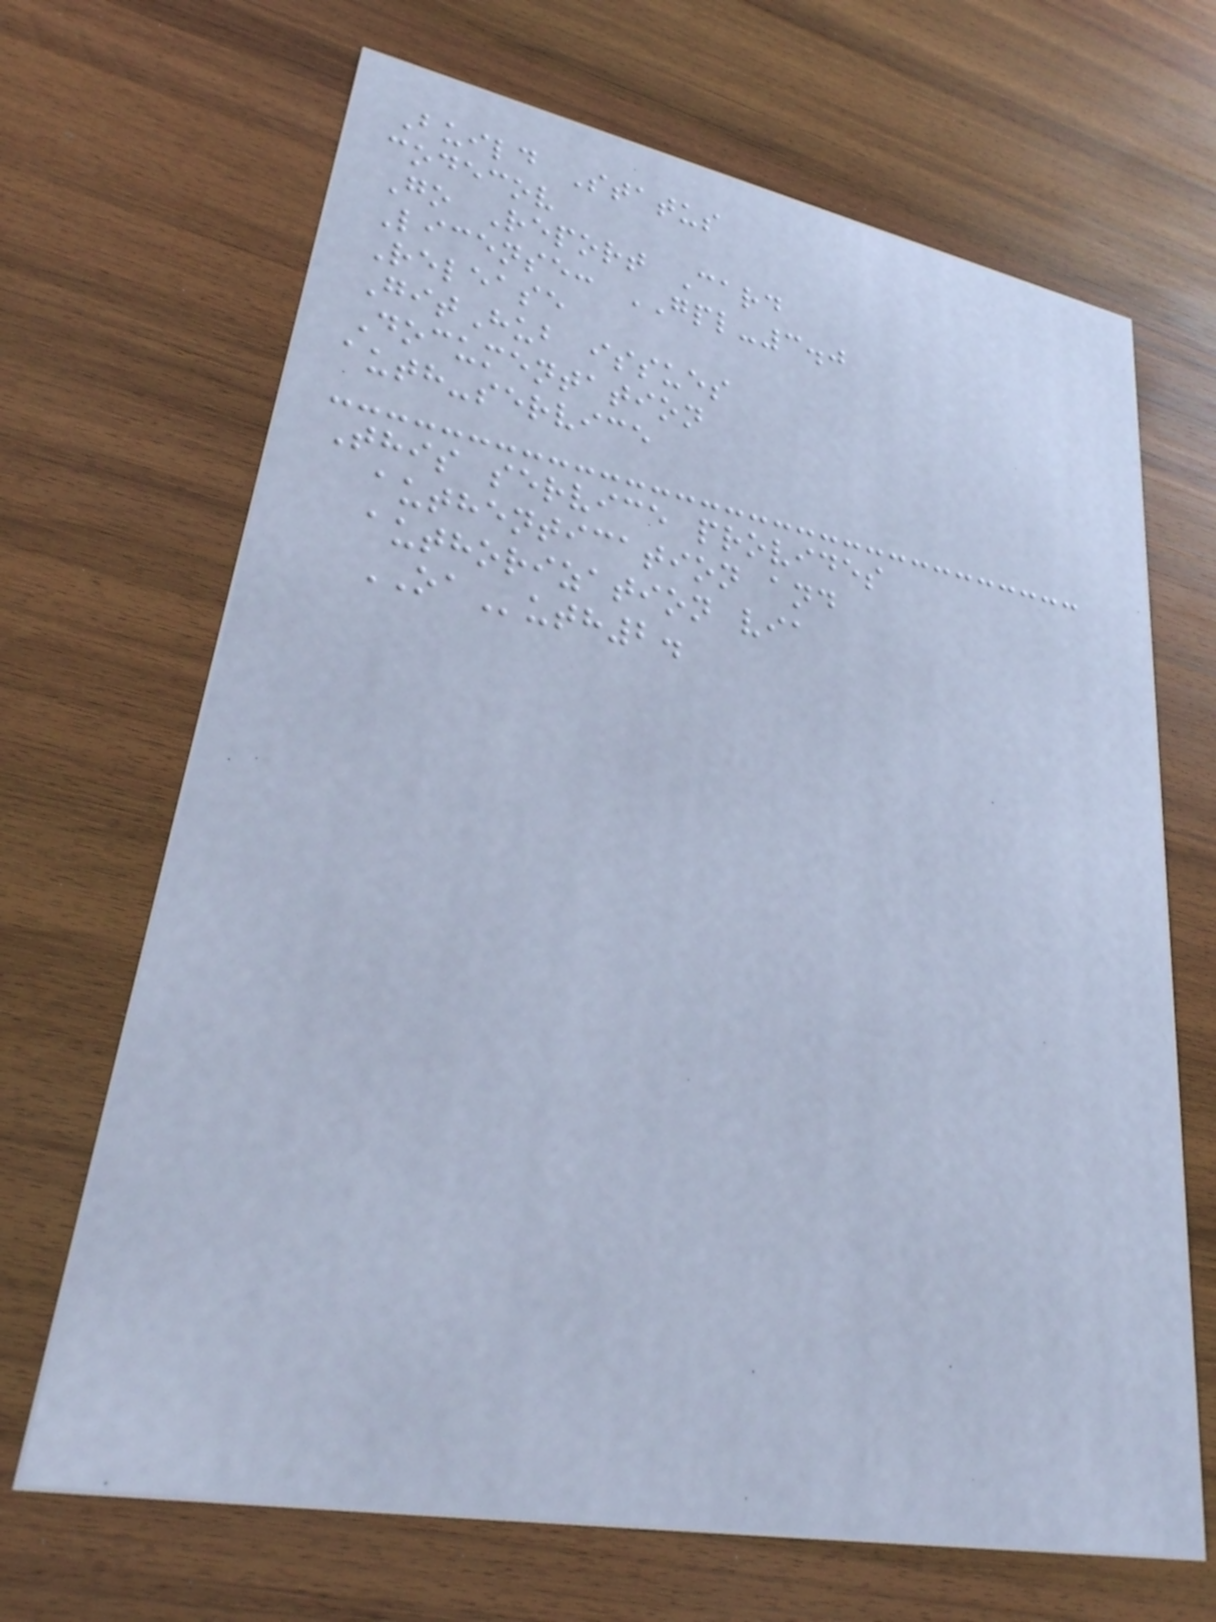Build Status
codecov
Go Report Card
License: GPL-3.0
Release
GitHub issues
Documentation
auth-service
This service provides
authentication and
authorization via
OAuth2.
